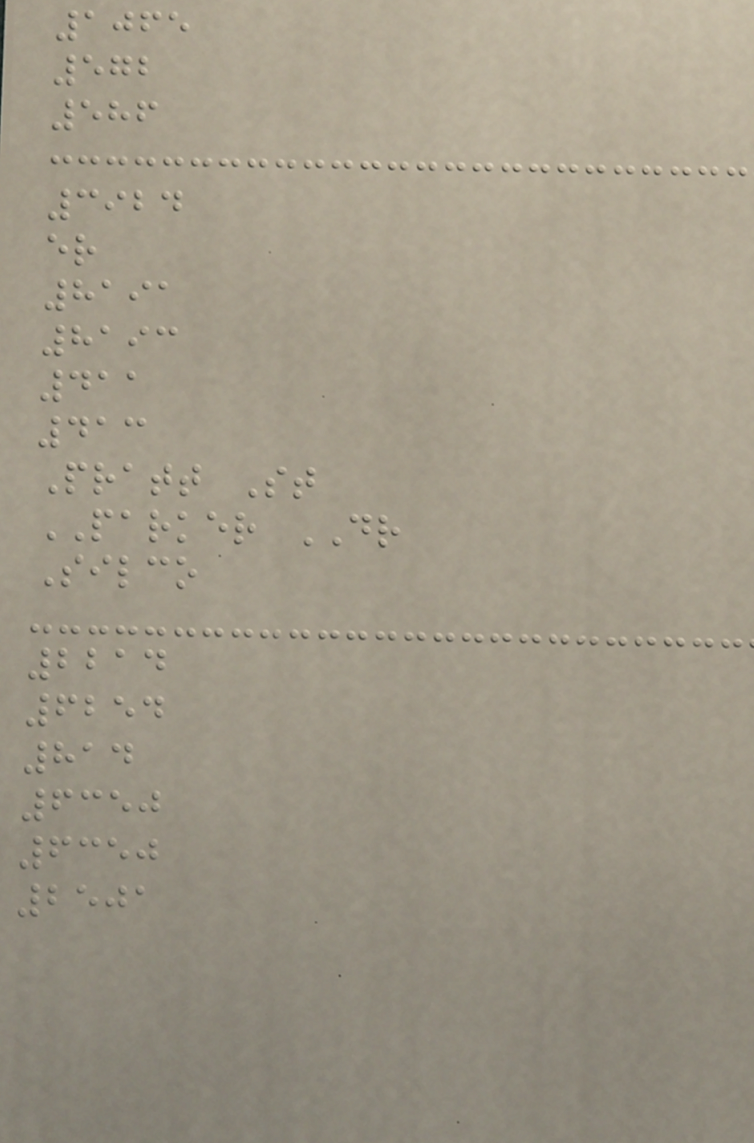1065
572
586
3924
er
8191
8193
411
413
Pratt St
PARKER DR
Silco
2214
6254
814
6350
6350
2501
